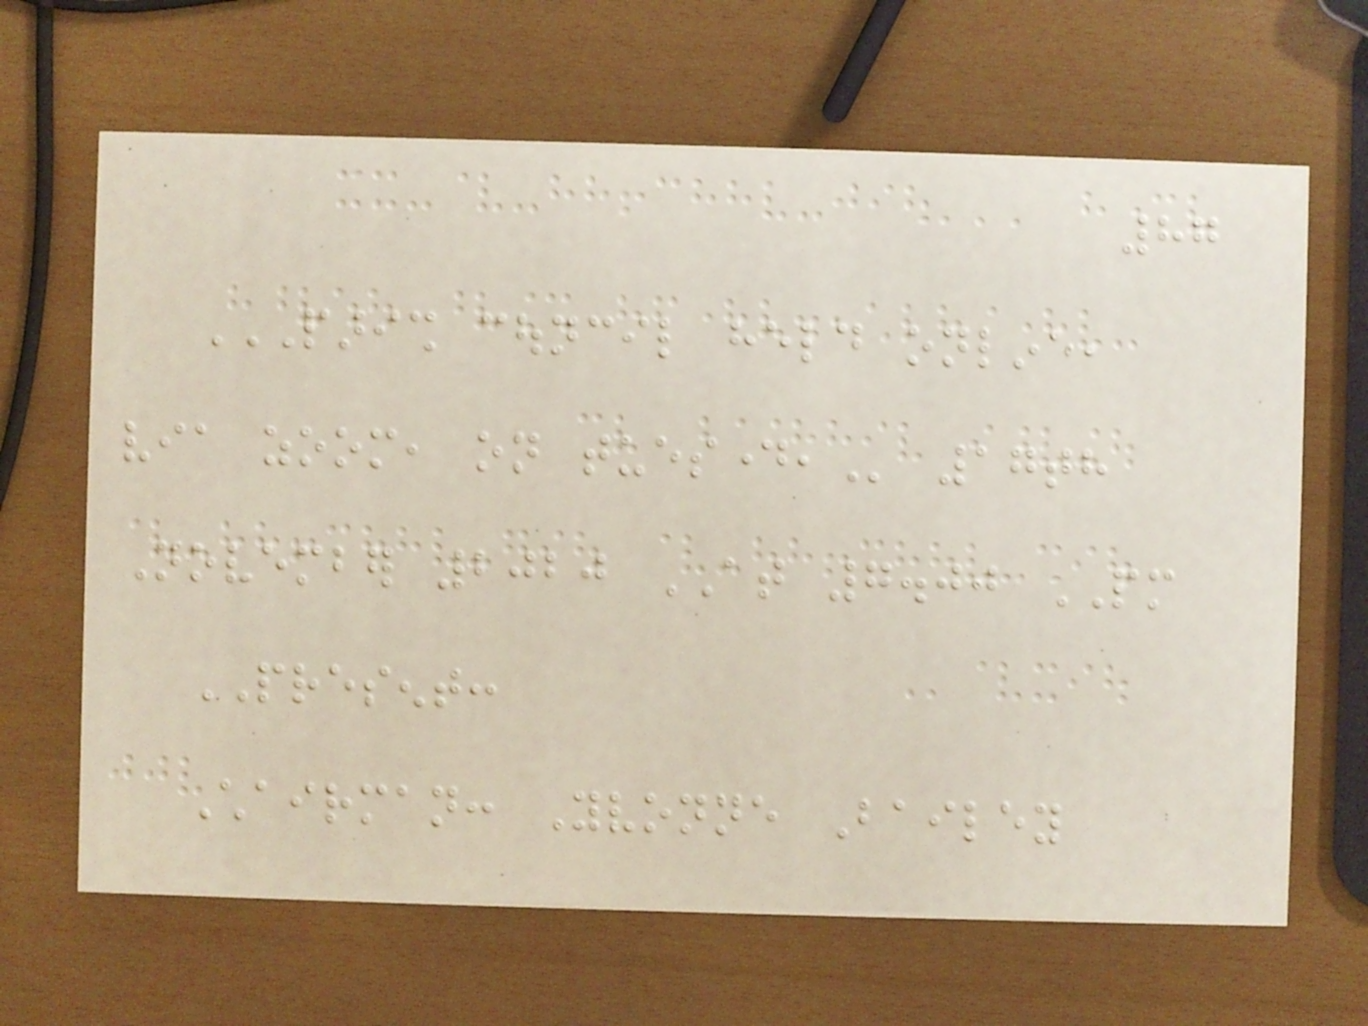87
PARISH COUNCIL HELD ONLINE,
VIA ZOOM, ON TUESDAY, 17th
November 2020 AT 7.00 PM
PRESENT:
Chairman: Yvonne Bailey
